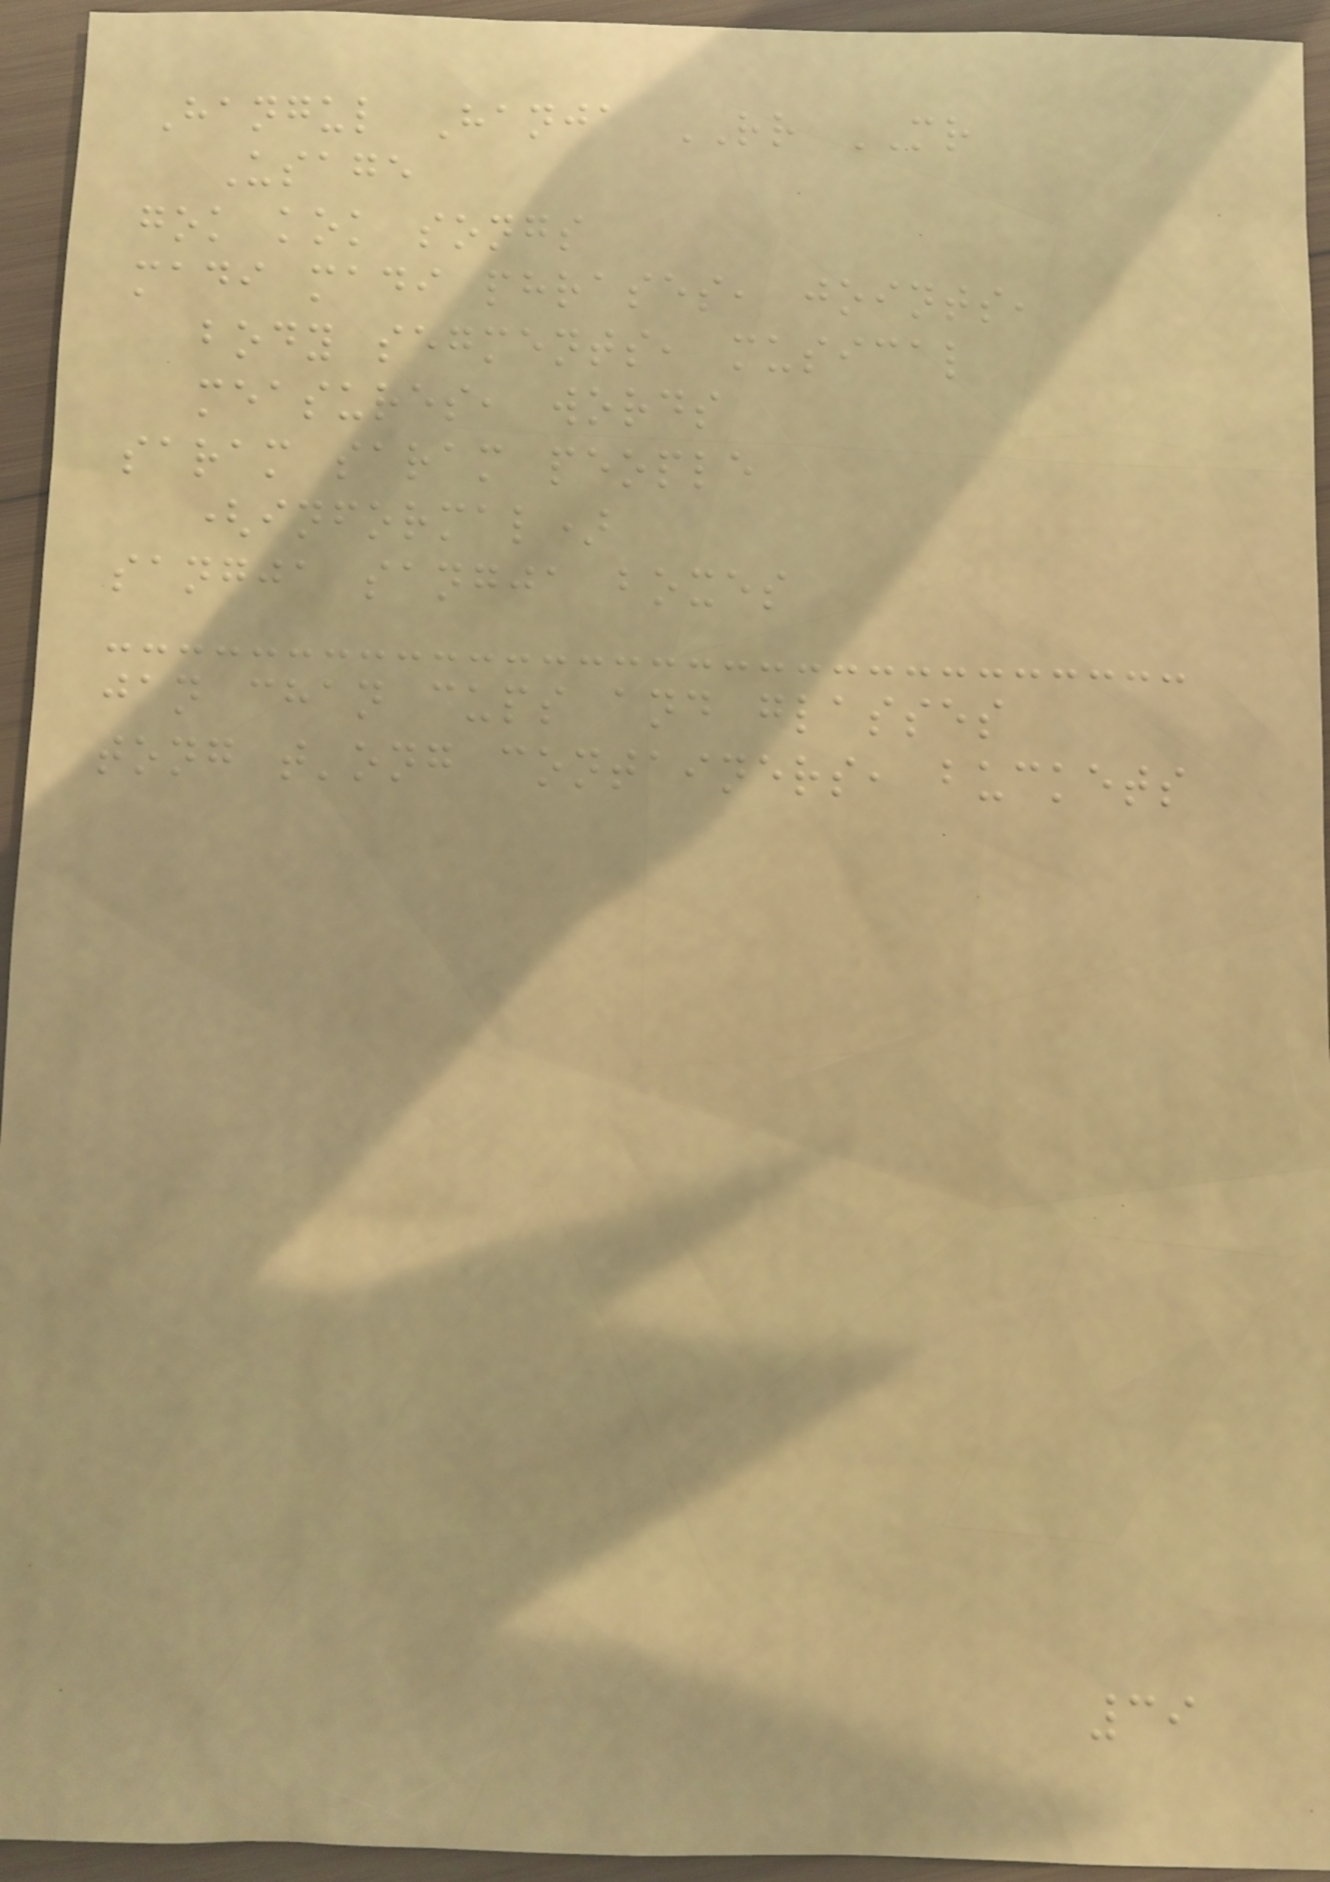Hangul Hanja RR MR
Usage
gok kok songs
madi madi phrases, joints,
body segments, musical
measures, words
saram saram people
(informal)
sangja sangja boxes
jan chan cups and glasses
tong t'ong containers, buckets
39
